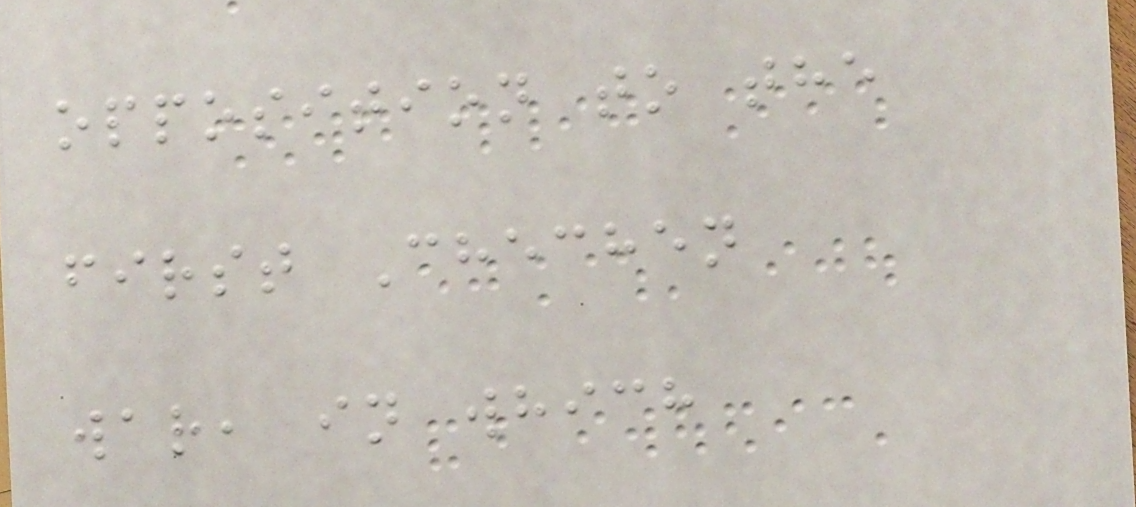opposition to the
first Chechen
war, in which
